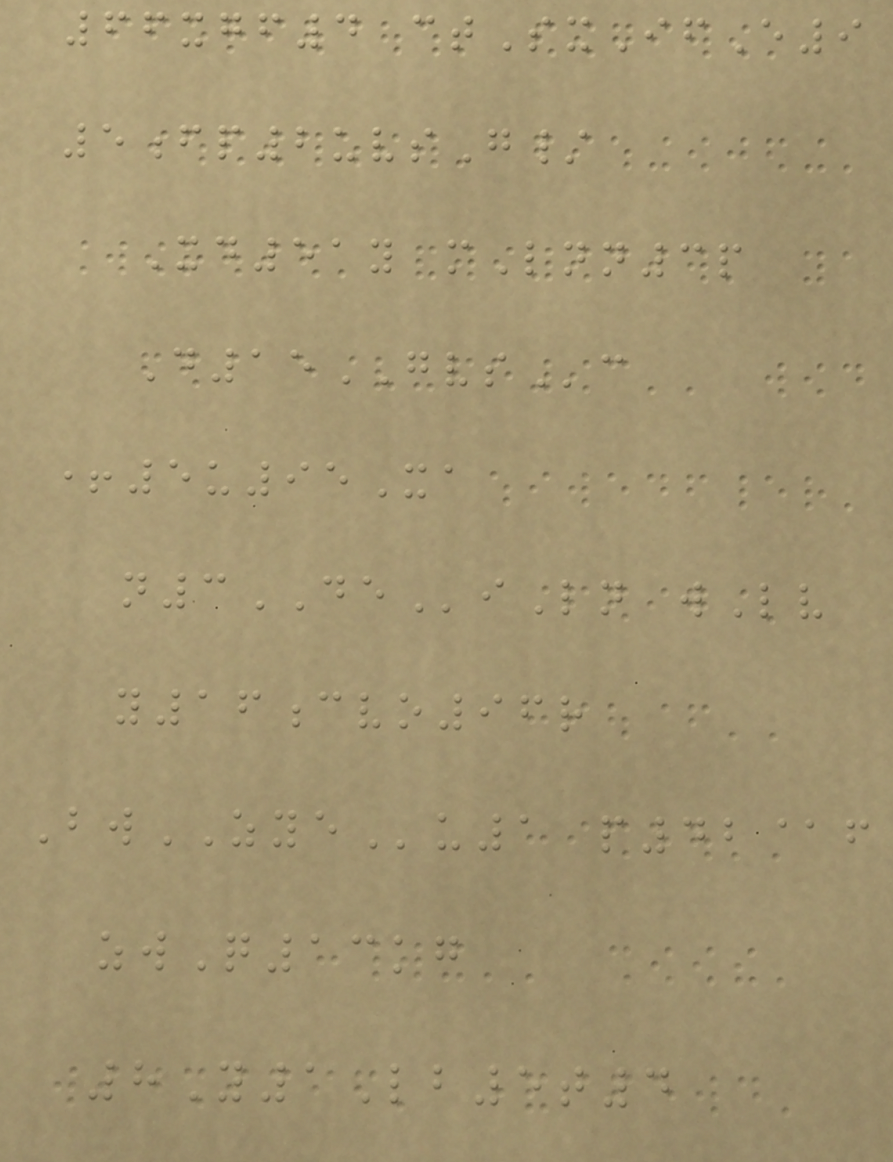66xgf4 ctSxIfE9
5fp2uvsG/
Xd51y mLnn3p
D15GVSc
+5u95Xa
n3DEiLn wLv
y16cvo96r
BwZYEu1 p42@f
zwQ13kg
8Y1Lb5t4
